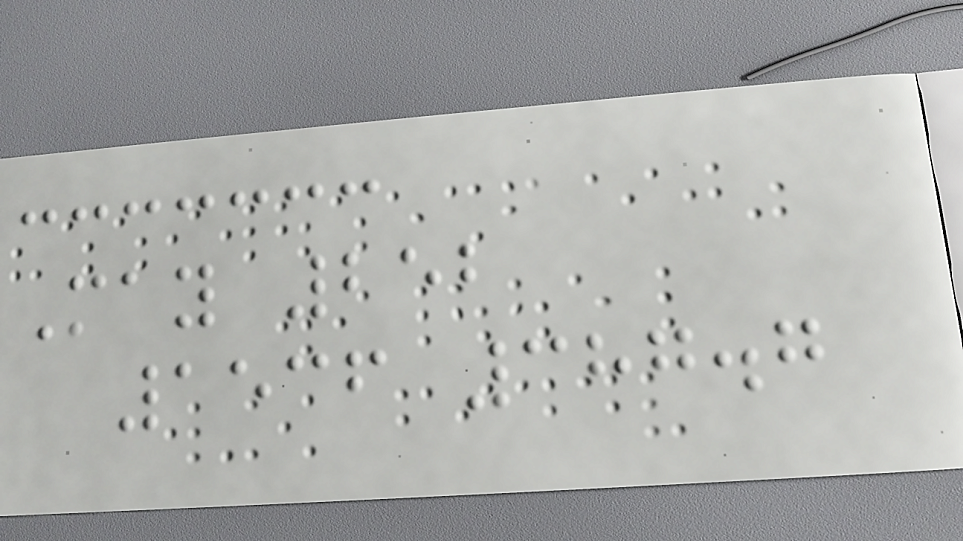May 252
1536 387.7
